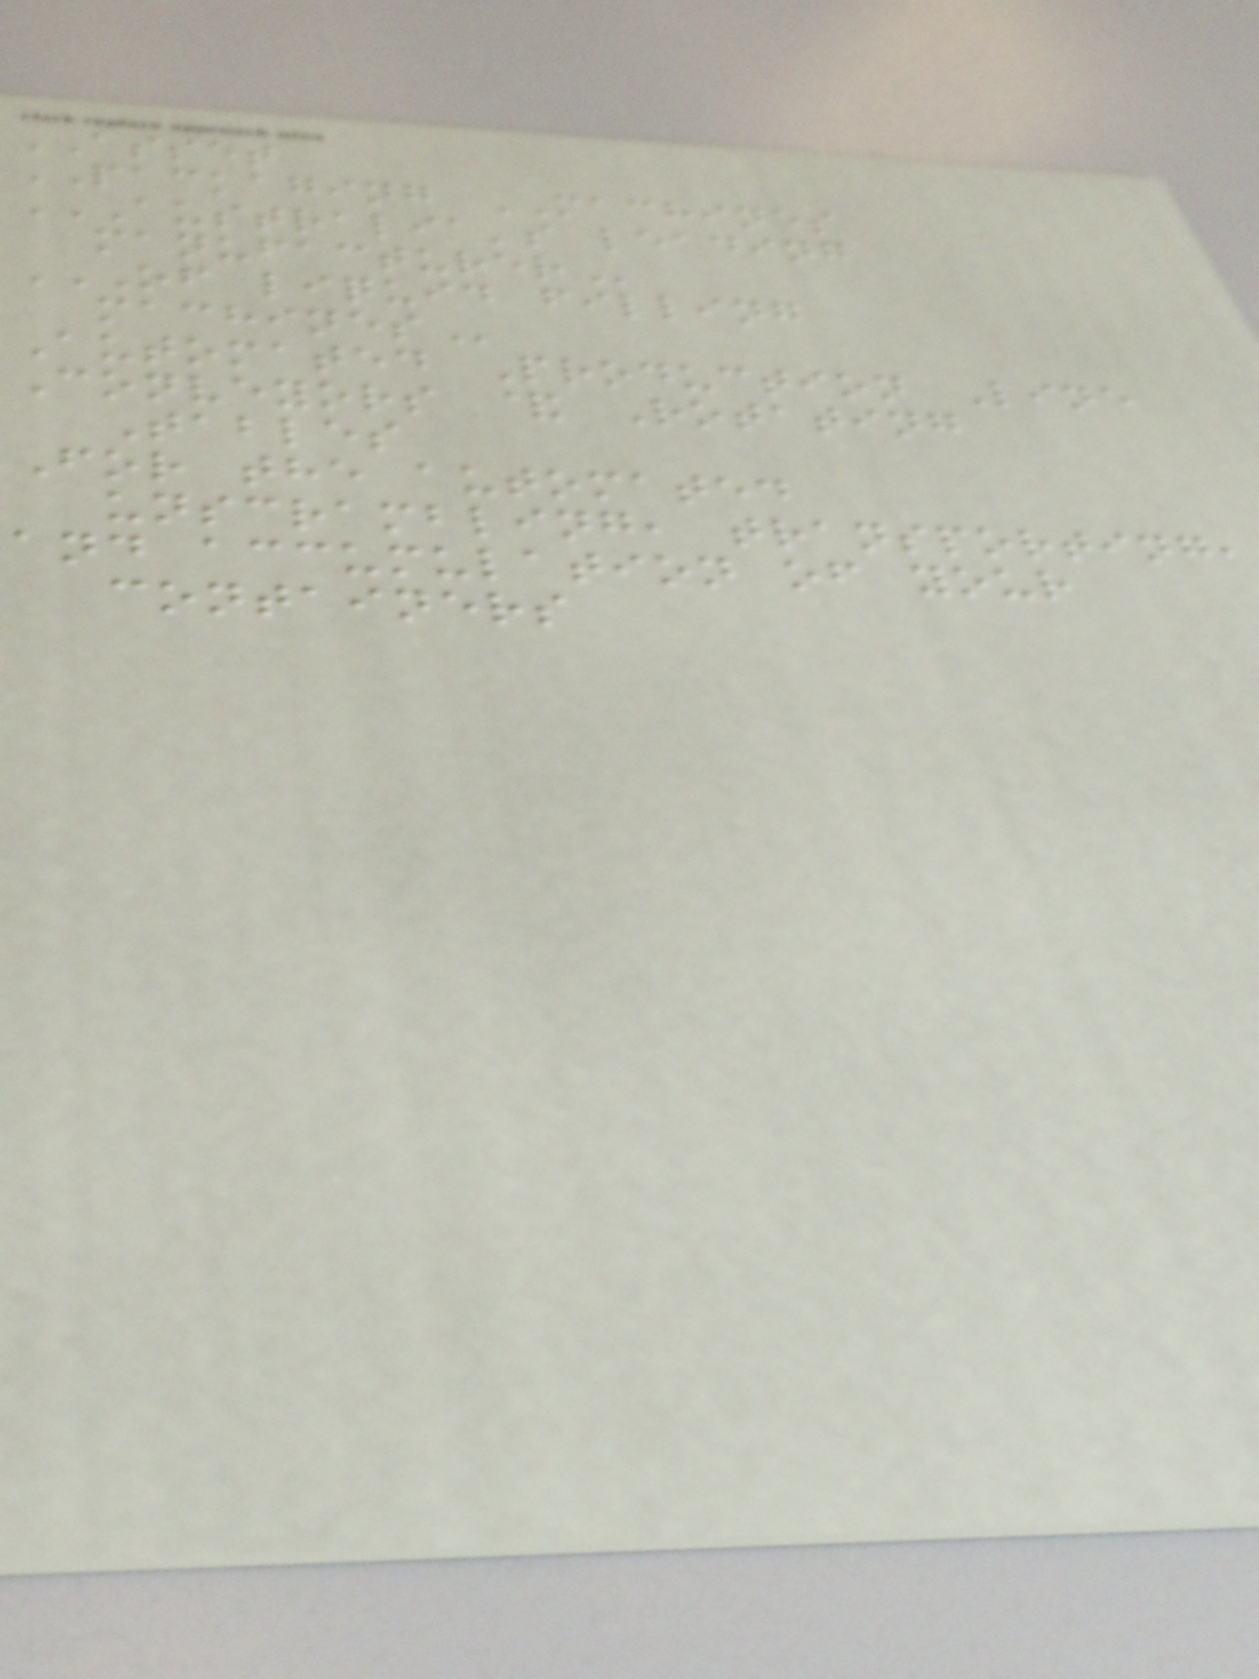ASSET
PACKAGING MACHINES
AUSTRALIA'S LEADING
OF LIQUID FILLING
Automated Production Line
Conveyors & Rotating
Tables
For the automated
unscrambling, transporting,
and accumulation of your
containers
